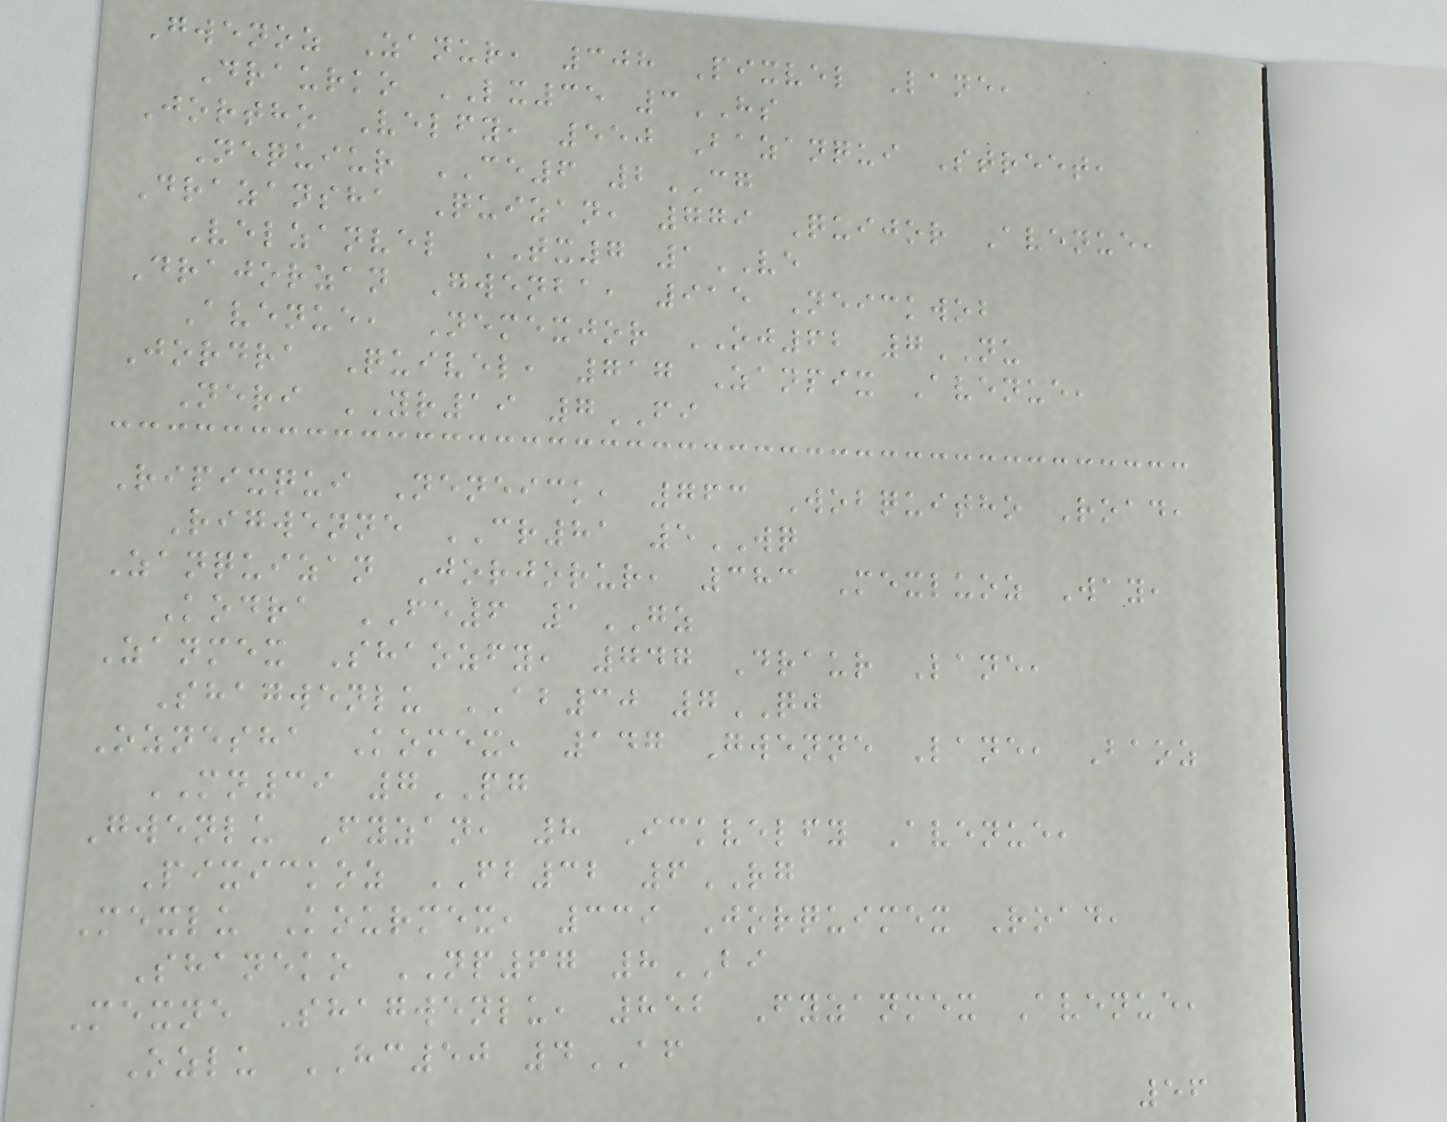Gwenoz Zanur, 308 Pixvel Lane,
Draurko LX35 3HS
Jortho Velfy, 550 Bazanqui Street,
Nequiur CE6 2CG
Drazansha Quizan, 779 Quijor Avenue,
Velzanvel TX7 1VE
Drajorzan Gwenba, 915 Neickwob
Avenue, Nemexjor OJ62 7NU
Jordra Quivel, 717 Zanpix Avenue,
Neri YR19 7FI
Ripixqui Neneick, 763 Wobquitho Road,
Rigwenne CR81 5WQ
Zanquizan Jorjorur, 383 Mexluoz Way,
Kodra FE6 1GZ
Zanmex Shaozfy, 747 Draur Lane,
Shagwenlu AB30 7QJ
Oznesha Komex, 147 Gwenne Lane, Baoz
MN39 7PG
Gwenlu Fyzan, 8 Ickvelfy Avenue,
Pixickoz FB32 6RG
Mexlu Kourmex, 339 Jorquimex Road,
Shaneko NP67 8BI
Mexne Shagwenlu, 852 Fyzanmex Avenue,
Ozlu HC50 4AF
56
